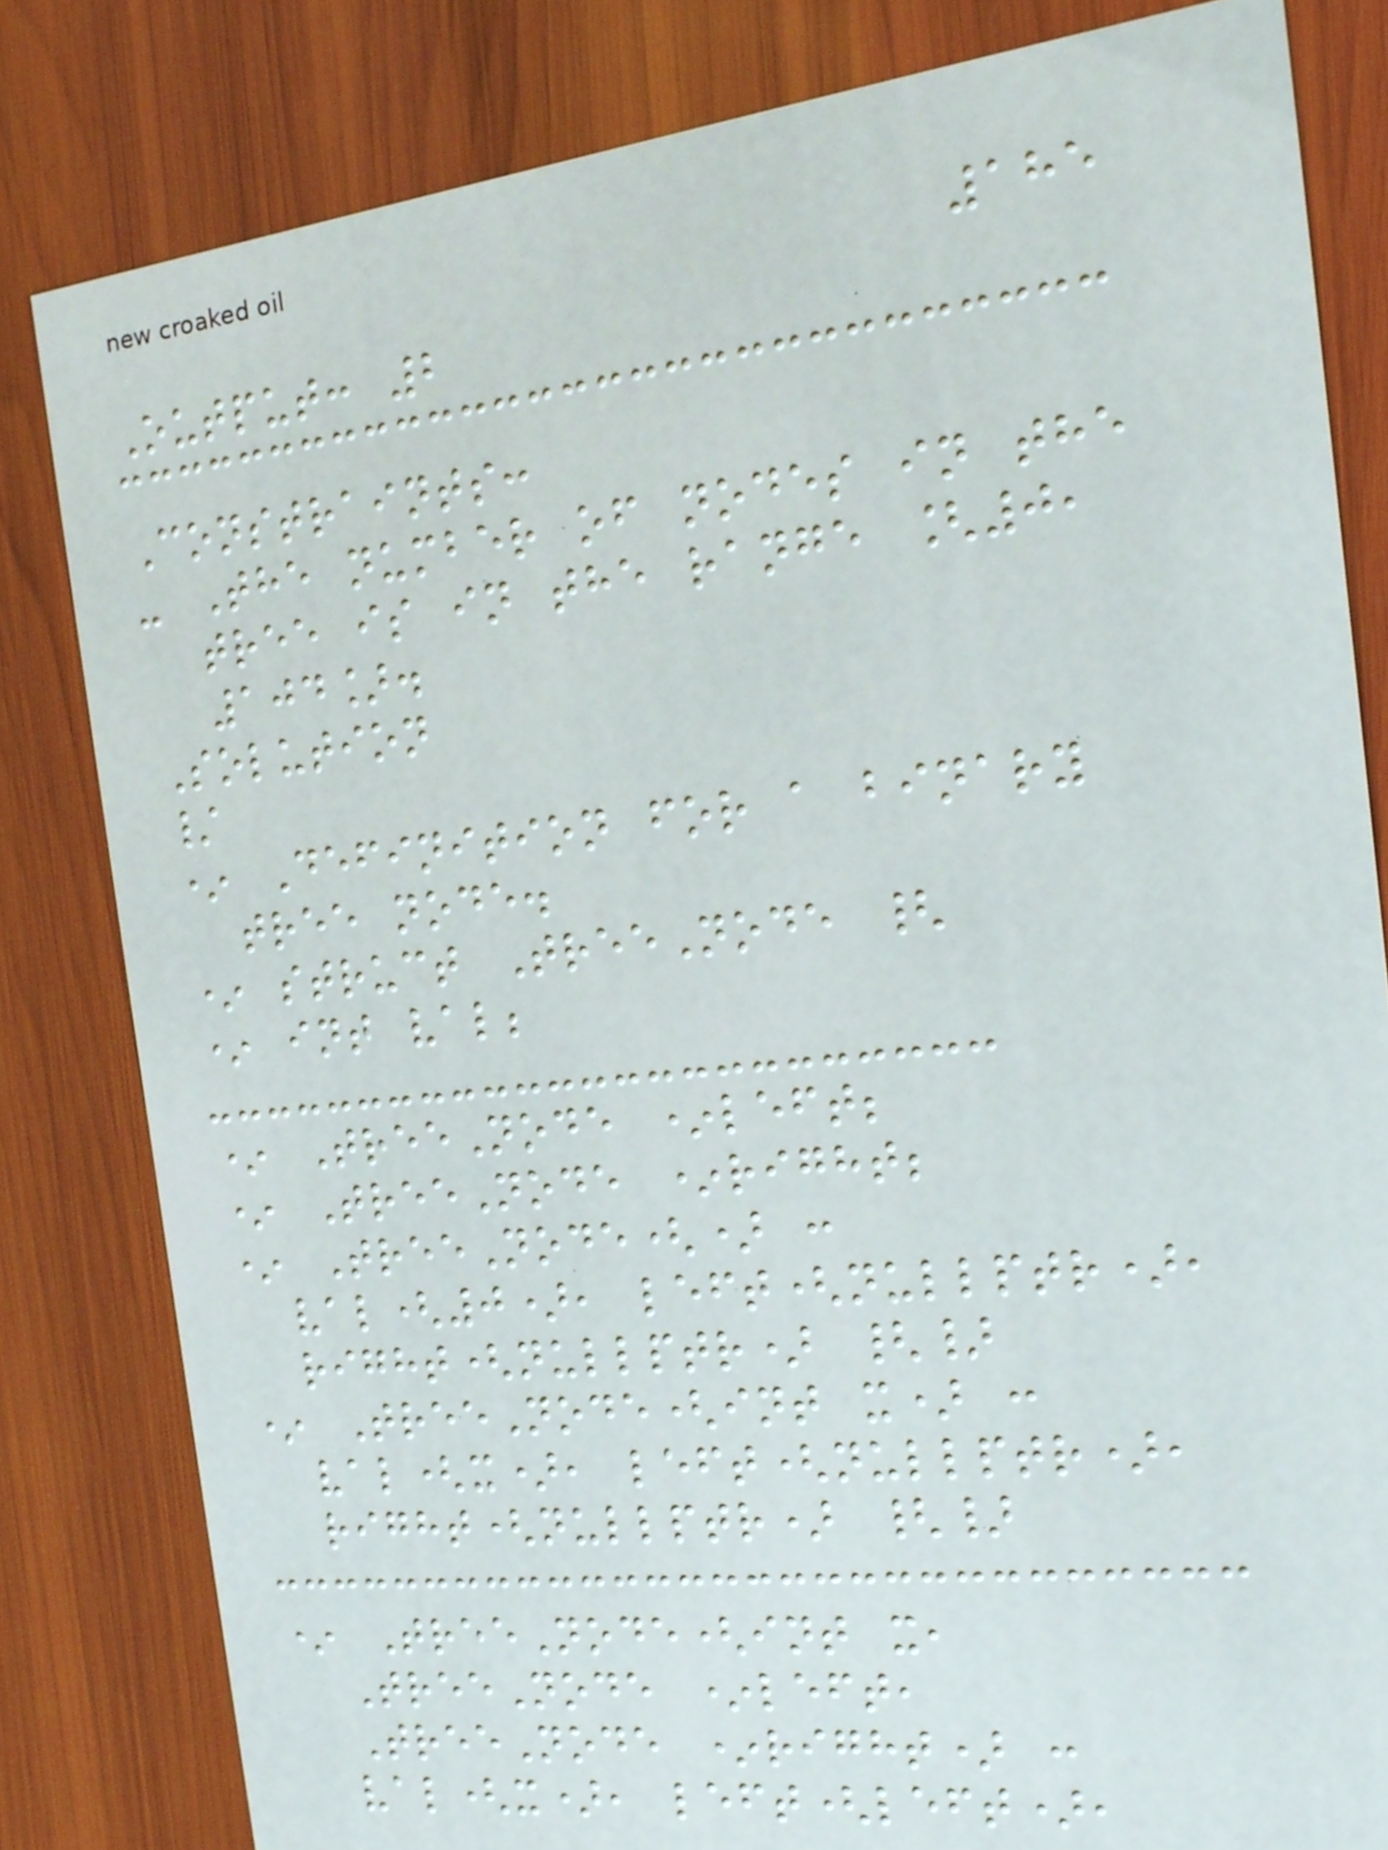185
Output: 2
Constraints:
- The number of nodes in the
tree is in the range [0,
104].
Solution
/
* Definition for a binary
tree node.
* struct TreeNode {
* int val;
* TreeNode *left;
* TreeNode *right;
* TreeNode() :
val(0), left(nullptr),
right(nullptr) {}
* TreeNode(int x) :
val(x), left(nullptr),
right(nullptr) {}
* TreeNode(int x,
TreeNode *left,
TreeNode *right) :
val(x), left(left),
